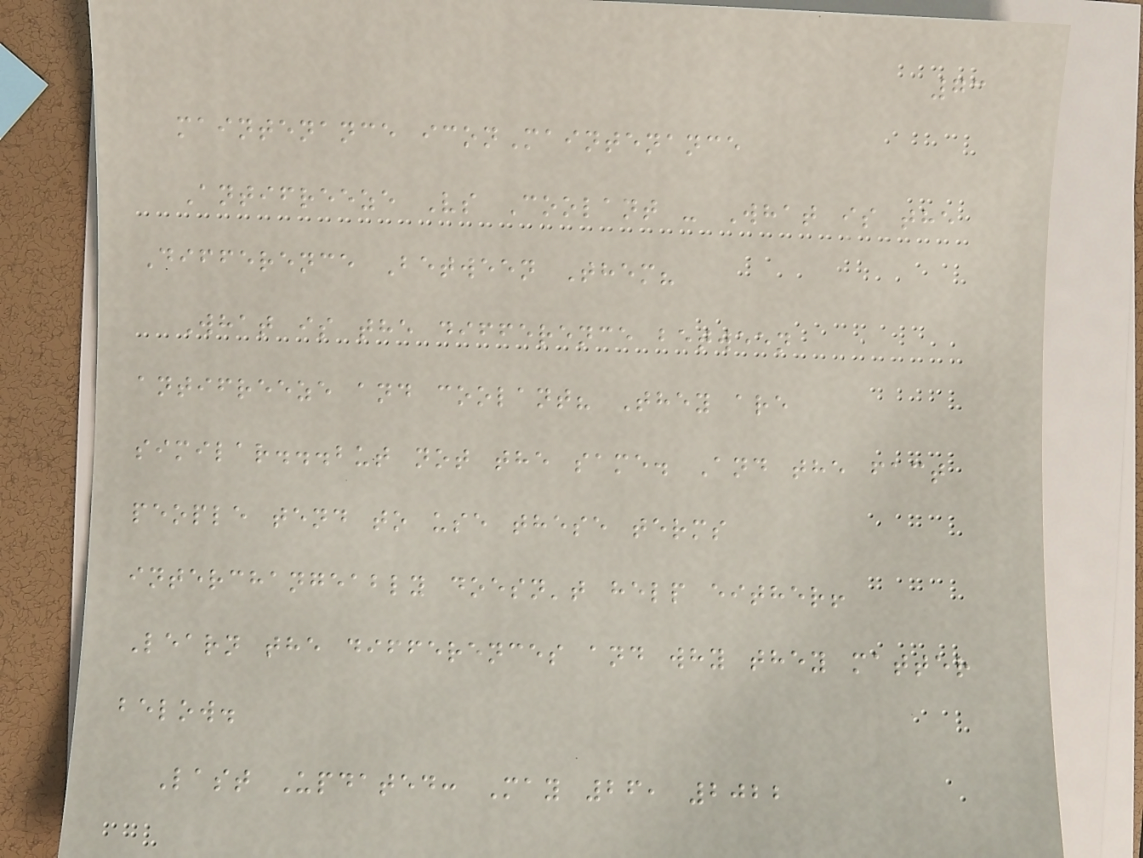73
maintenance iconMaintenance
Antifreeze Vs Coolant - What is the
Difference Between Them?
What is the difference between
antifreeze and coolant? They are
similar...but not the same. And the fact
people tend to use these terms
interchangeably doesn't help either!
Learn the differences and why they matter
below.
Last Updated: May 26, 2022
